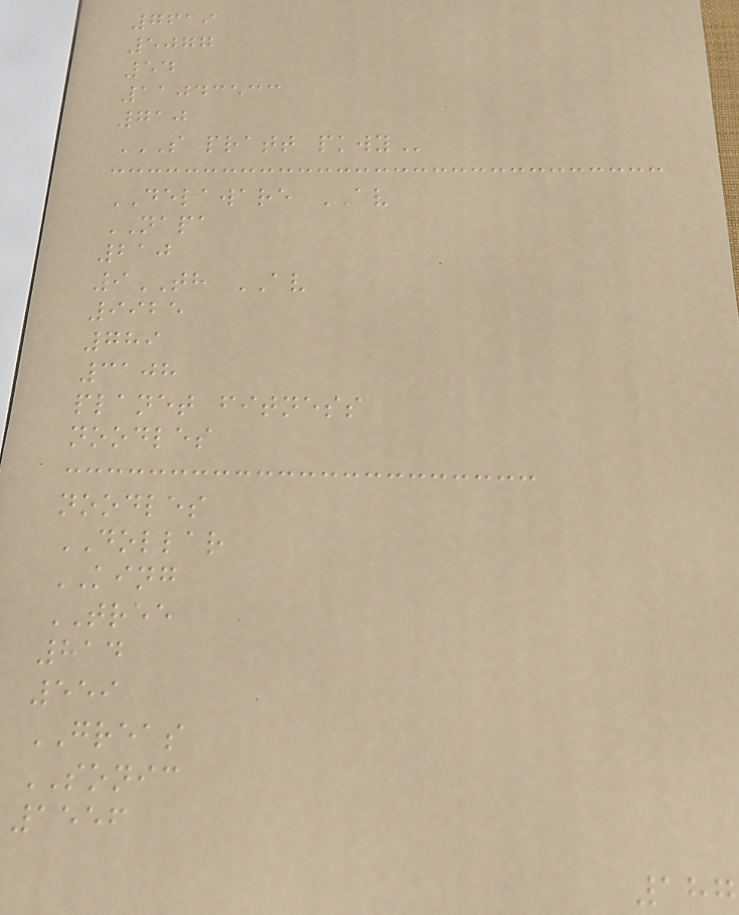7619
5077
54
11043533
710
S PRATT PKWY
DELAWARE AV
NAPA
210
9TH AV
9925
789
3108
planet fitness
noodles
noodles
DOLLAR
KING
TREE
814
559
GREAS
SONIC
1556
187
